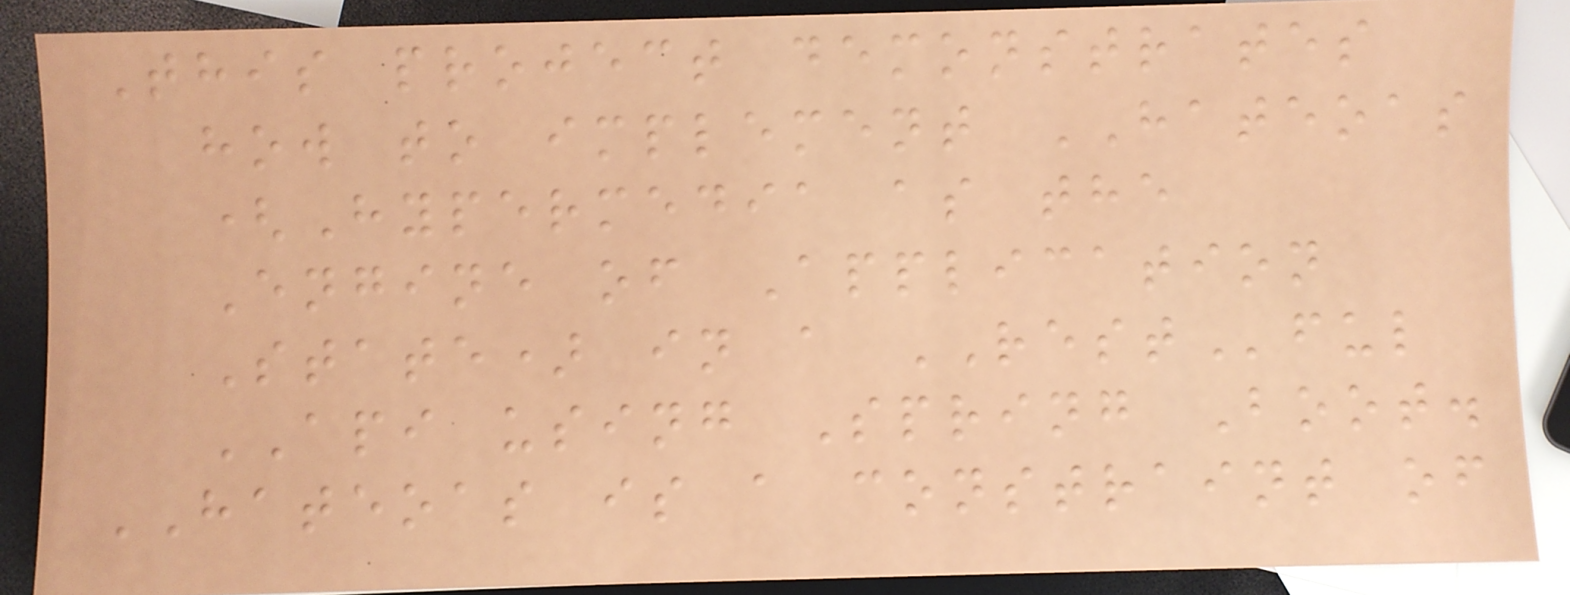This project demonstrates
how to implement HATEOAS
(Hypermedia as the
Engine of Application
State) in a RESTful
API using Spring Boot.
HATEOAS is a constraint of
